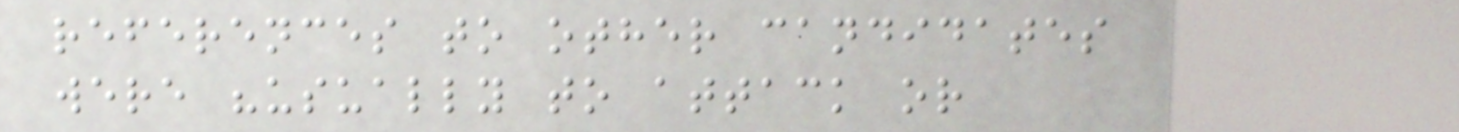references to other candidates
were "usually to attack or
